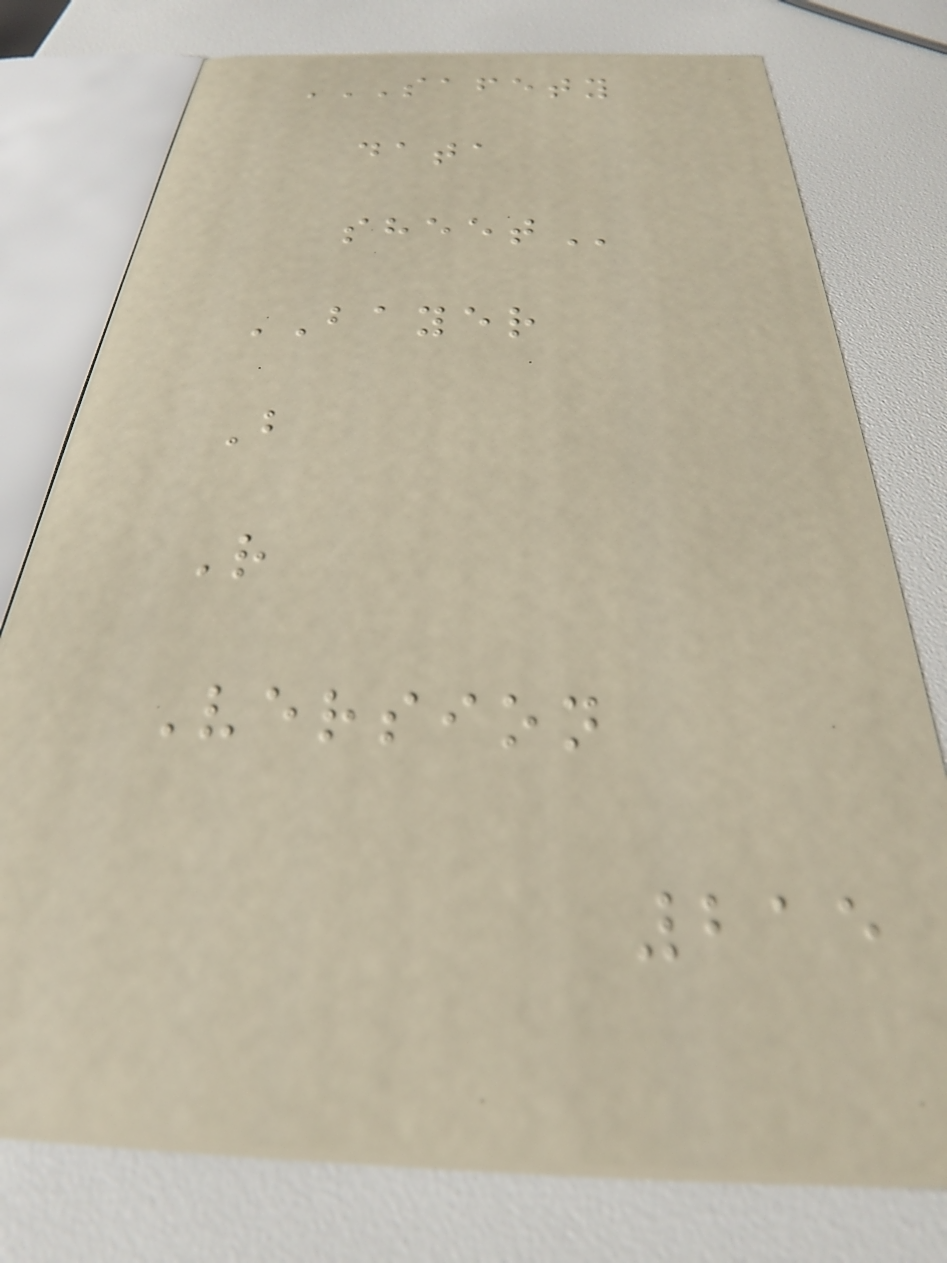SAFETY
DATA
SHEET
BAYER
B
R
Version
215
